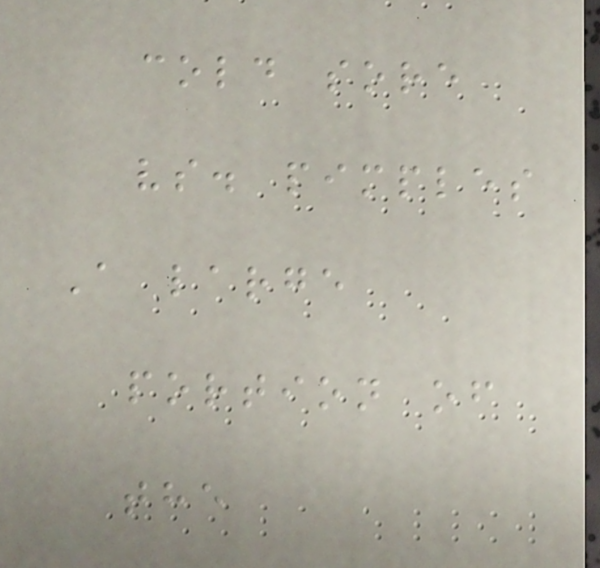cold sore
vs. pimples
A large
portion of
the
